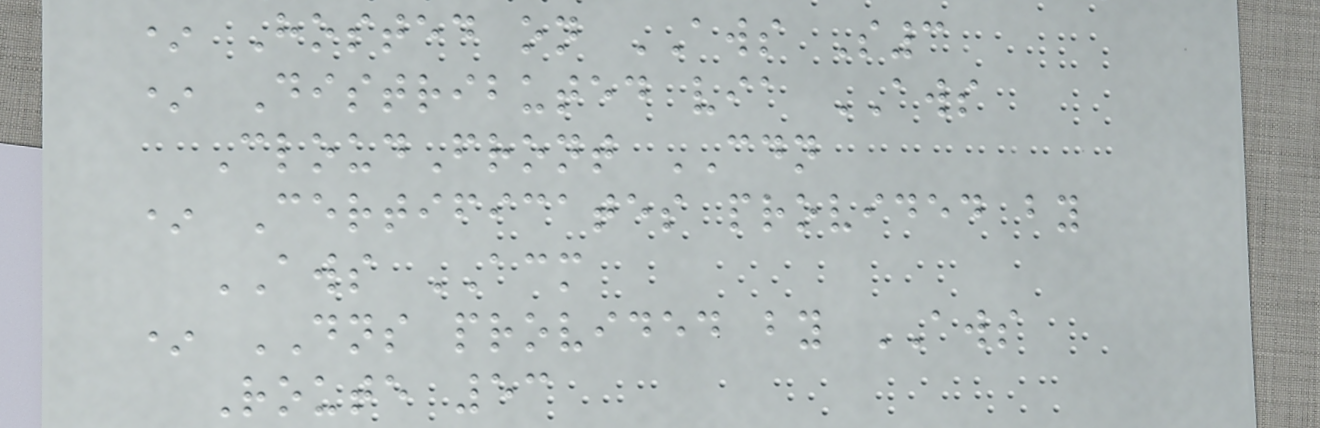* Hosted on AWS S3
* Distributed via AWS
CloudFront CDN
* Certificates provided by
AWS ACM
* DNS provided by AWS
Route 53
